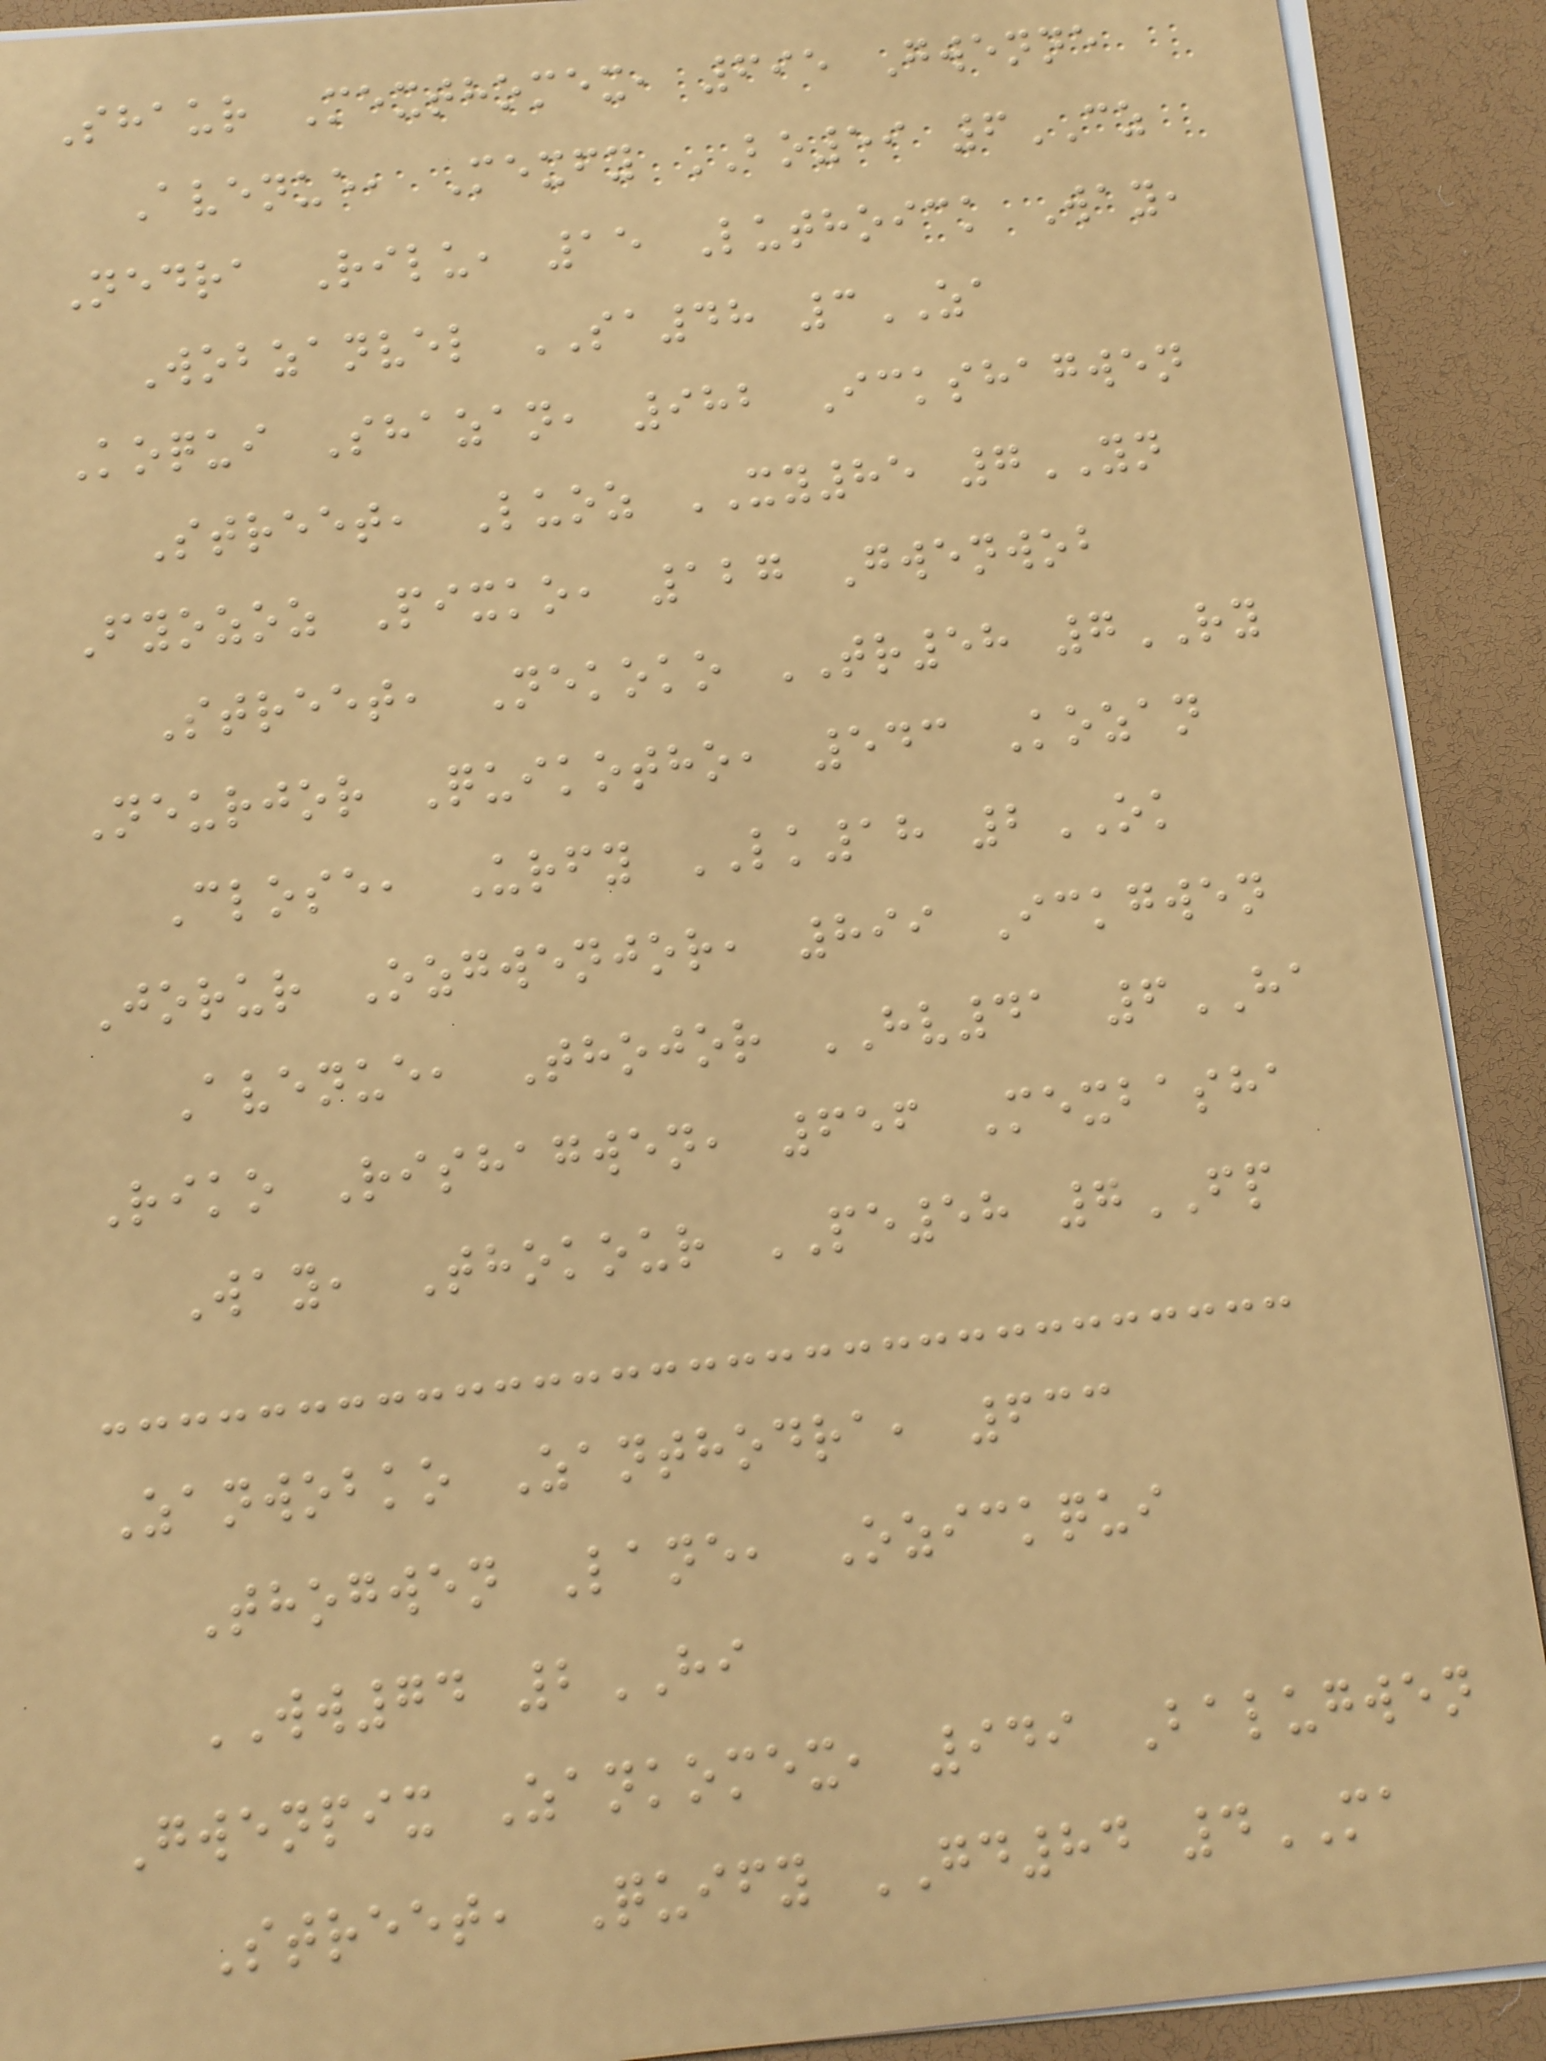Shaur Mexthomex, 695 Gwenne
Avenue, Mexfy BO59 6CZ
Nedra Rilu, 15 Luthoick Way,
Wobzanvel SA48 3ZA
Koqui Shazan, 982 Ickshagwen
Street, Luoz XY85 7YN
Fyozoz Pixko, 127 Gwenwob
Street, Nekoko TR58 7RY
Neurjor Quikotho, 543 Kozan
Close, Urfy LK18 2OK
Jorur Ozgwenjor, 899 Ickgwen
Avenue, Thojor HV41 6HA
Riko Rishagwen, 656 Mexbasha
Way, Thokour PE58 7FP
Zanwobko Zanthodra, 633
Thogwen Lane, Ozickqui
WW74 2HI
Gwenpix Zankomex, 949 Balugwen
Street, Quify GD84 4MA
